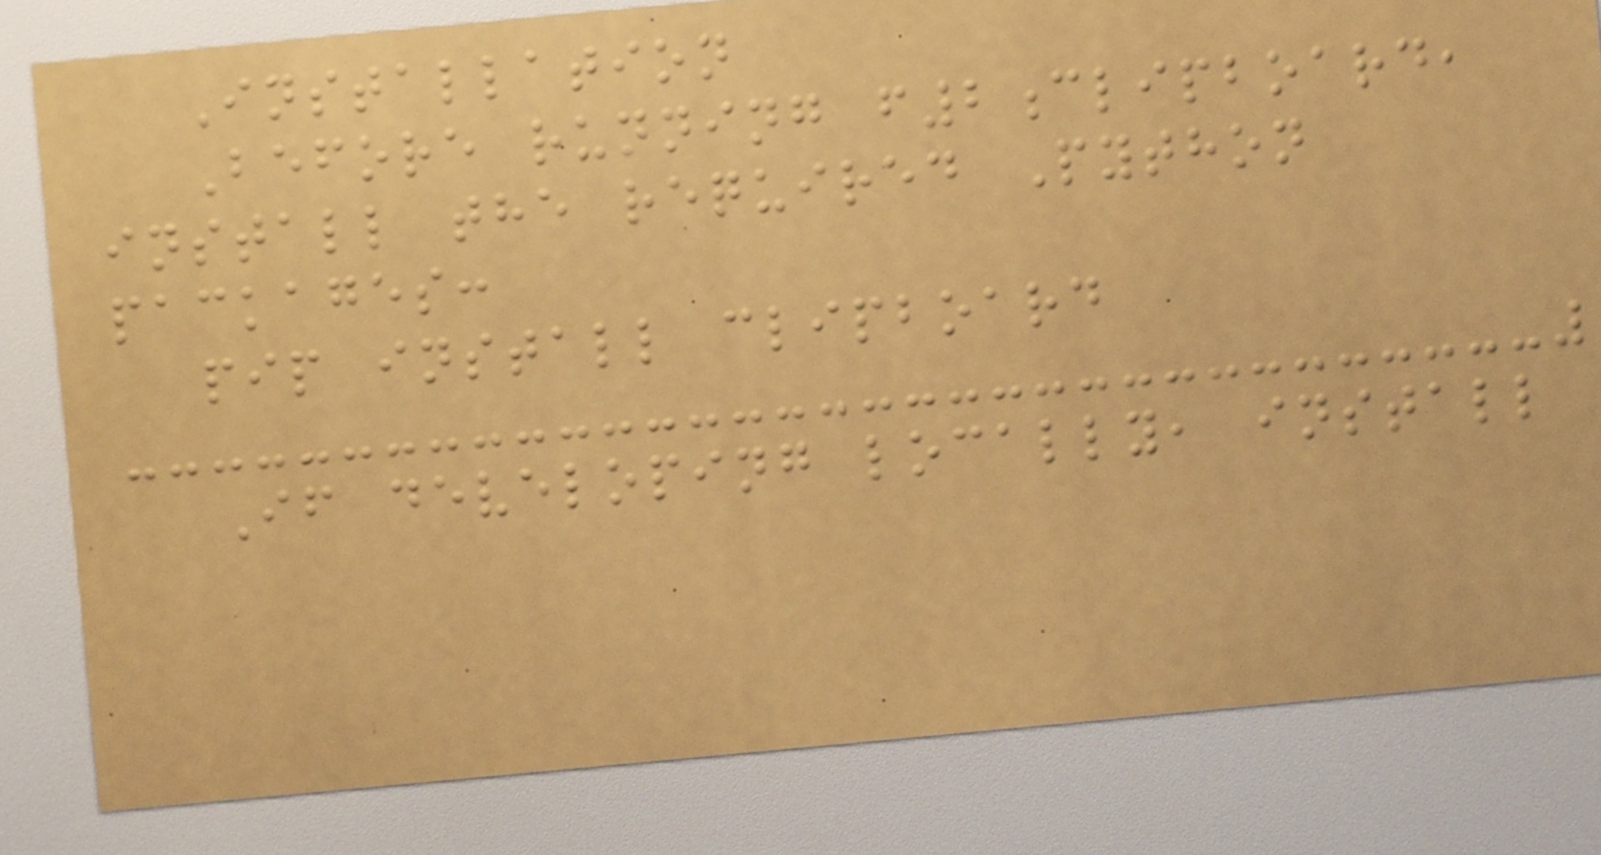Installation
Before running f2clipboard,
install the required Python
packages:
pip install clipboard
If developing locally, install
